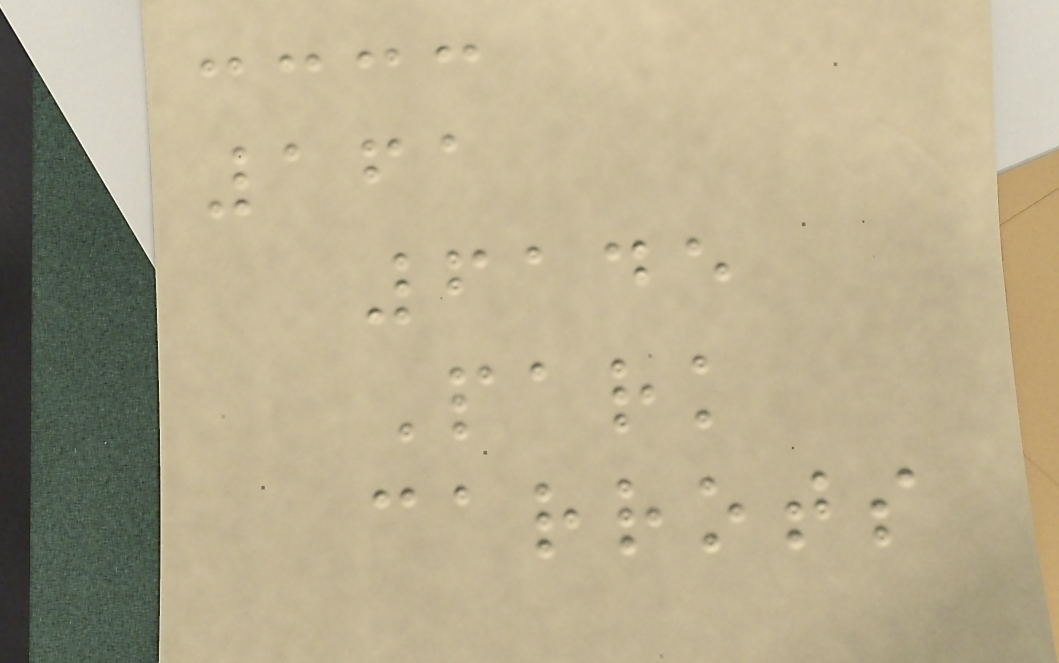161
6145
Park
carrots
